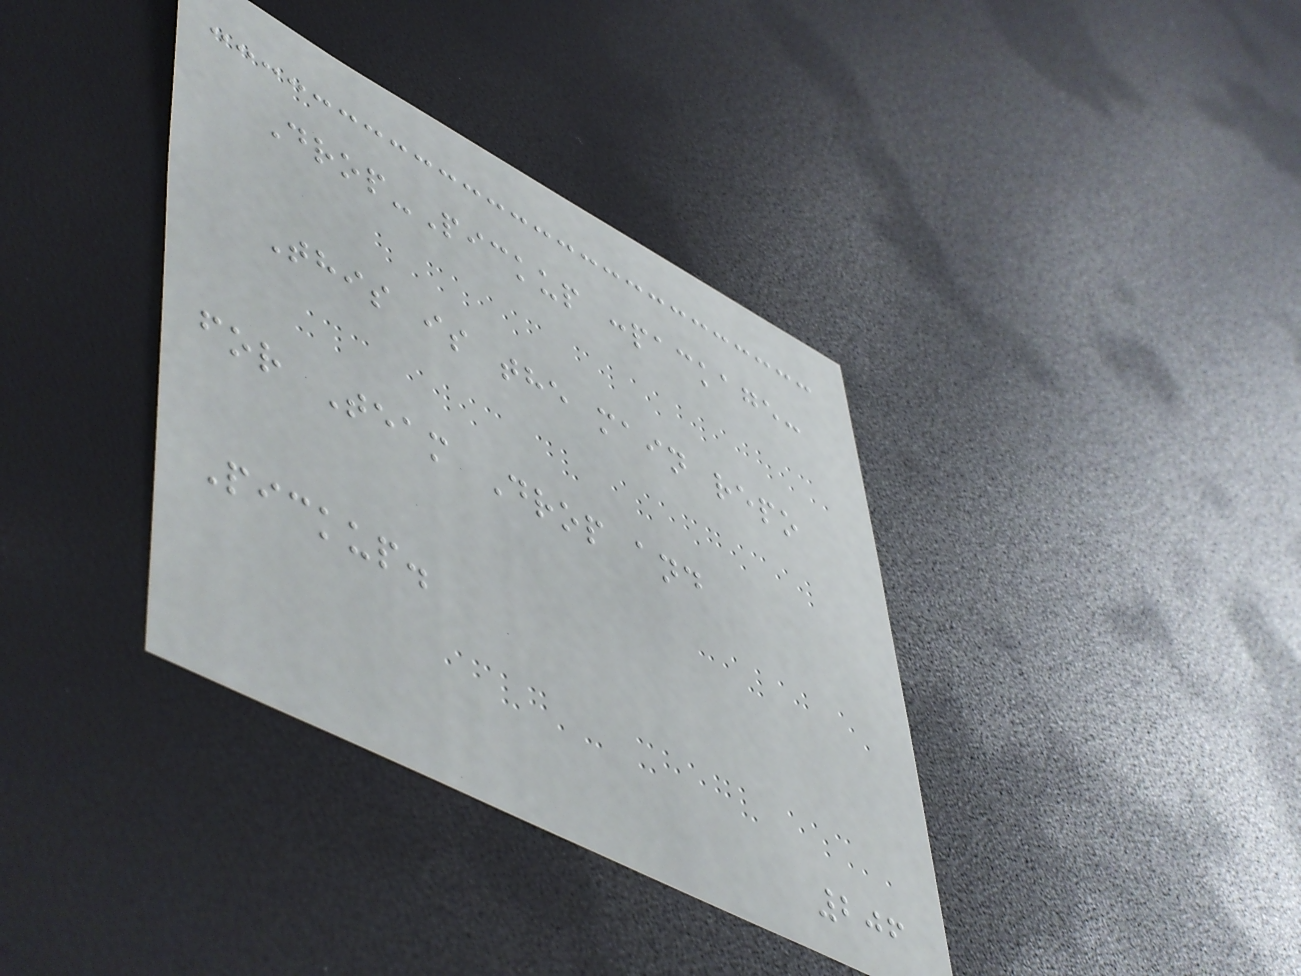Drop-Pickup :package:
This is the main repo
for Team Drop and
Pickup.
206
